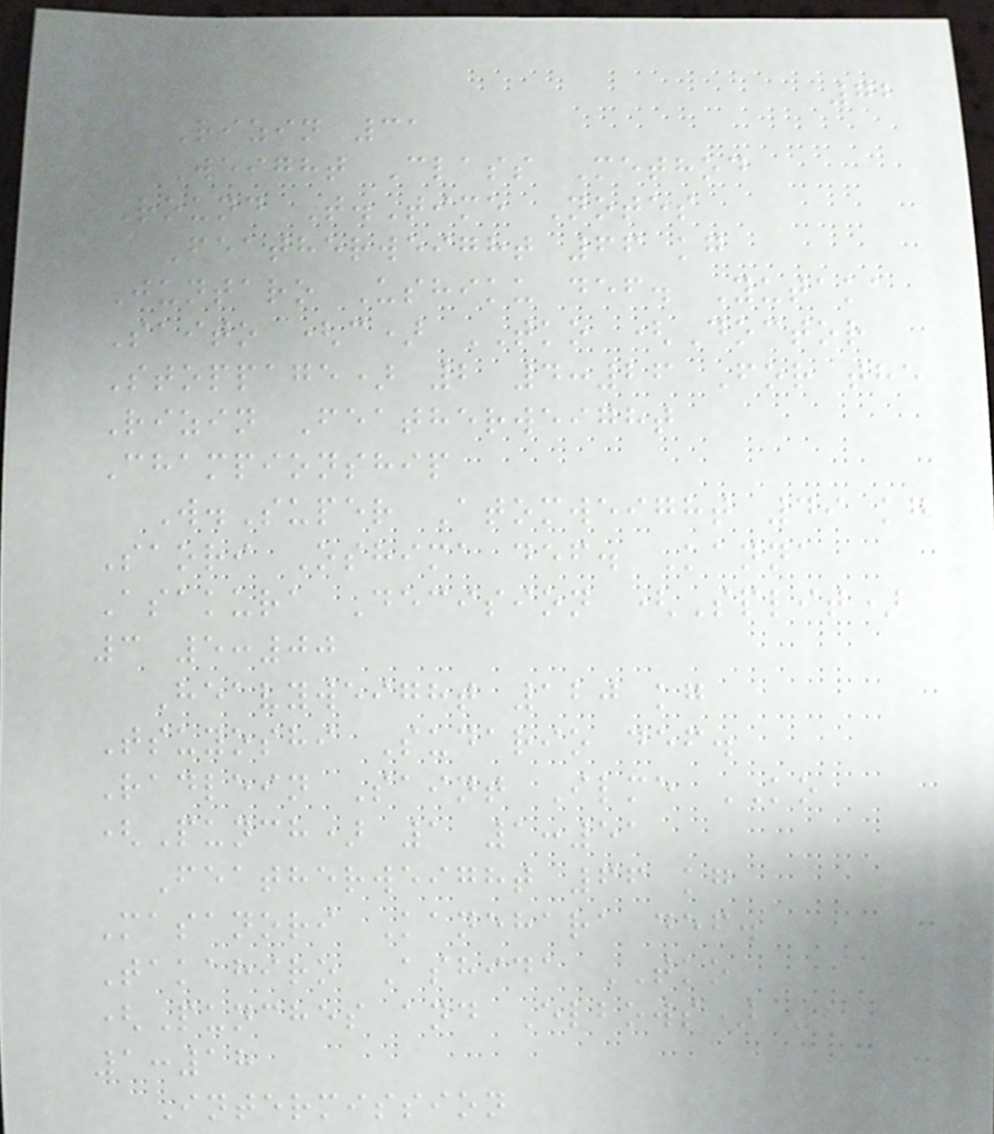72
Rizin 31
Weight Class Method
Round T.Time Notes
Featherweight 66 kg
Juntaro Ushiku def. Yutaka
Saito (c) TKO (Doctor
Stoppage) 2 4:26 For the
Rizin Featherweight
Championship
W.Super Atomweight 49 kg
Saori Oshima def. Kanna
Asakura Decision (Split)
3 5:00
Heavyweight 120 kg
Tsuyoshi Sudario def.
Radlein Saint Ilme KO
(Punch) 1 1:51
Featherweight 66 kg
Masanori Kanehara def.
Takahiro Ashida TKO
(Punches and Elbows) 2
1:18
Intermission
